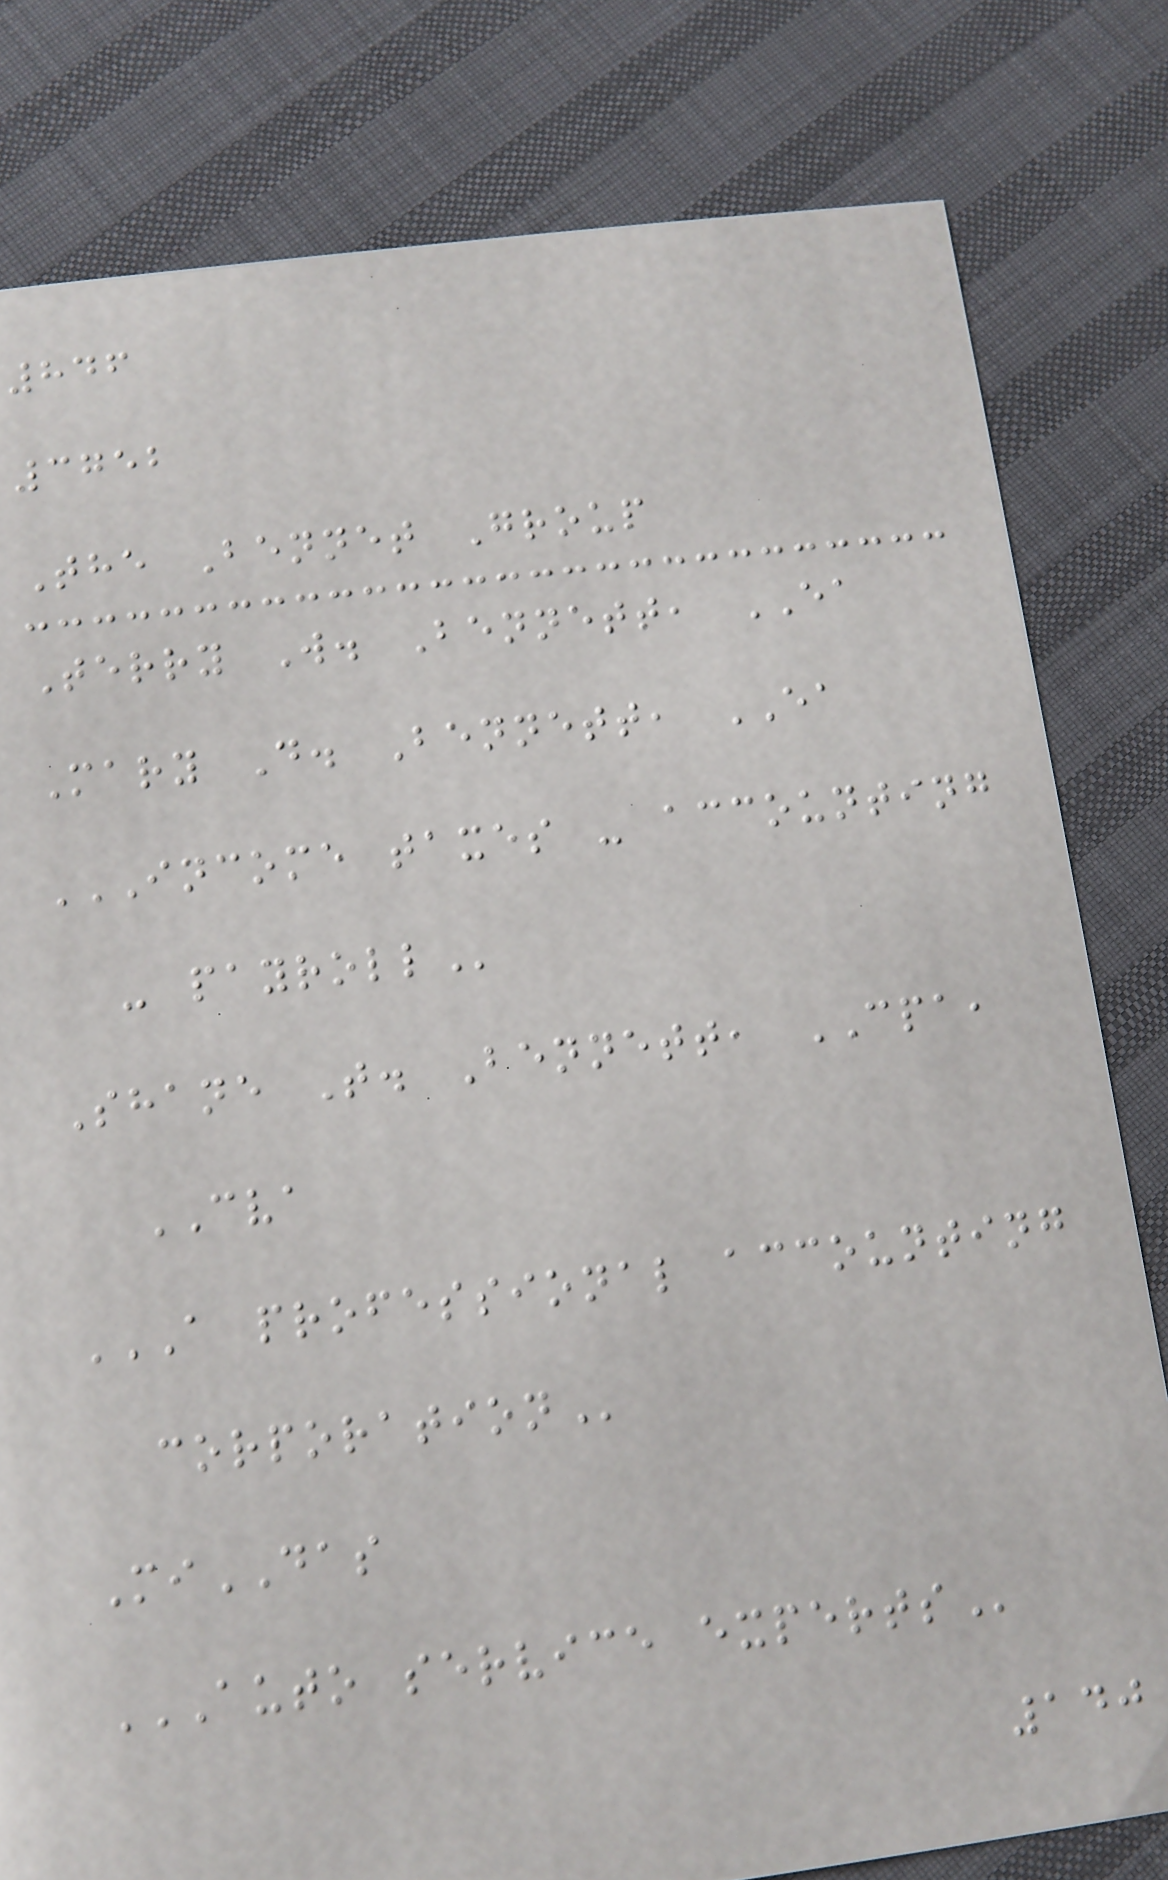846
3752
The Bennet Group
Terry W. Bennett, EA
Mary D. Bennett, EA
INCOME TAXES - ACCOUNTING
- PAYROLL
Shane T. Bennett, CPA,
CVA
A PROFESSIONAL ACCOUNTING
CORPORATION
MiDAS
AUTO SERVICE EXPERTS
140
